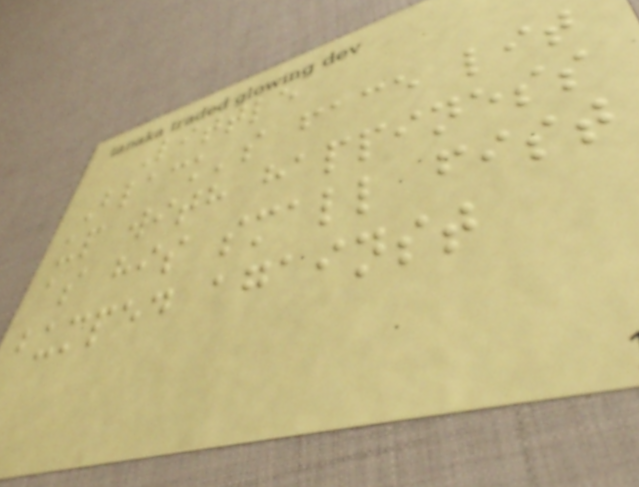Little
Black's face lit
up with happiness
as his small fist
bumped against
